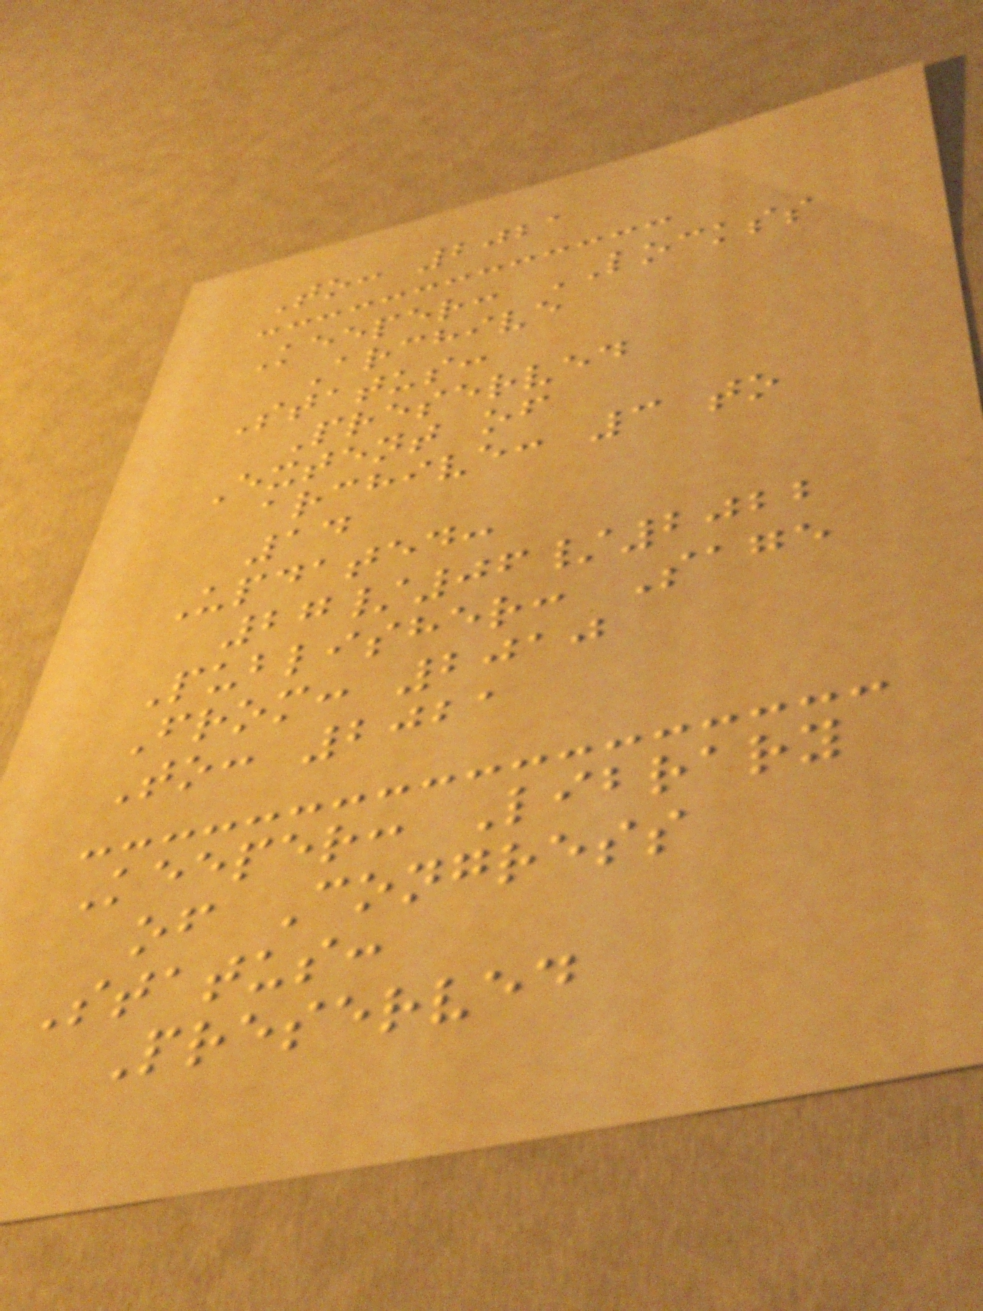To: 2021
Keeper: LOCKSS
Archive
Status:
Preserved
Extent of
archive: 3 to
14
Updated:
27/06/2022
Publisher: Sage
From: 2010
To: 2021
Keeper: Library
of Congress
Status:
Preserved
